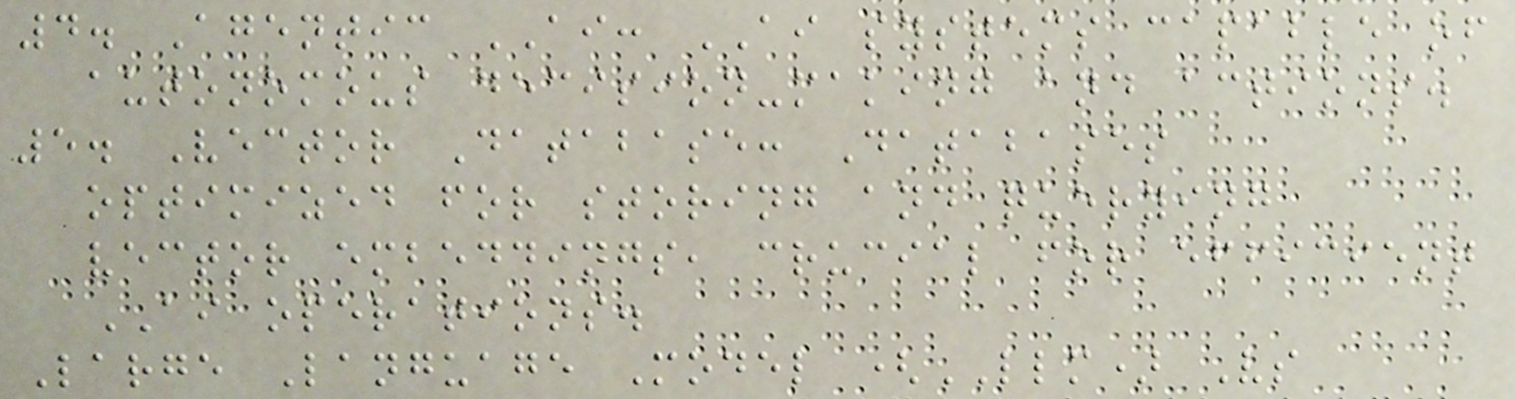4. Agentic AI: AI systems capable of
autonomous decision-making and actions.
5. Vector Database: Databases
optimized for storing and querying
vector embeddings, crucial for efficient
AI operations.
Large Language Model (LLM) Vs
